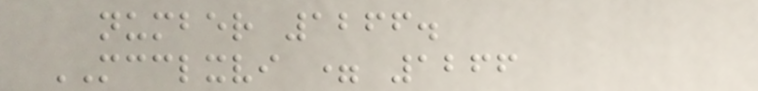number 1266.
MCCLXVI = 1266
